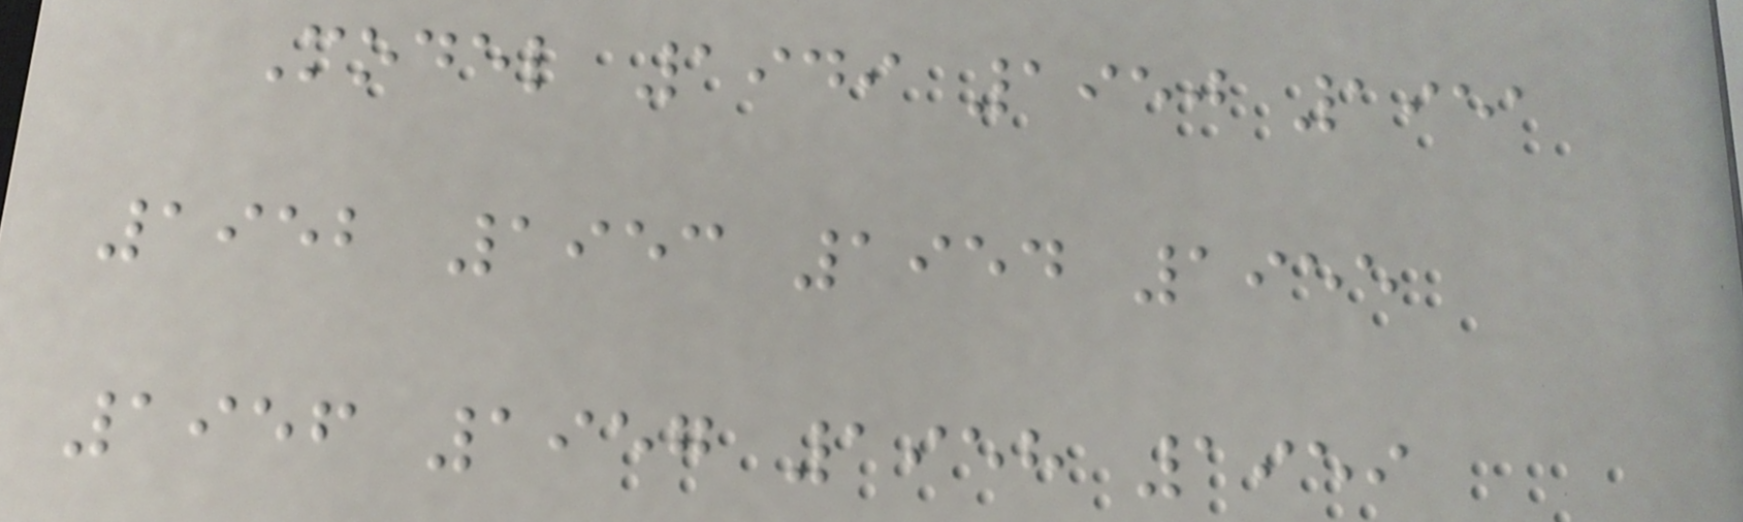Model 1949 1950 1951
1952 1953 1954 1955
1956 1957 1958 1959
